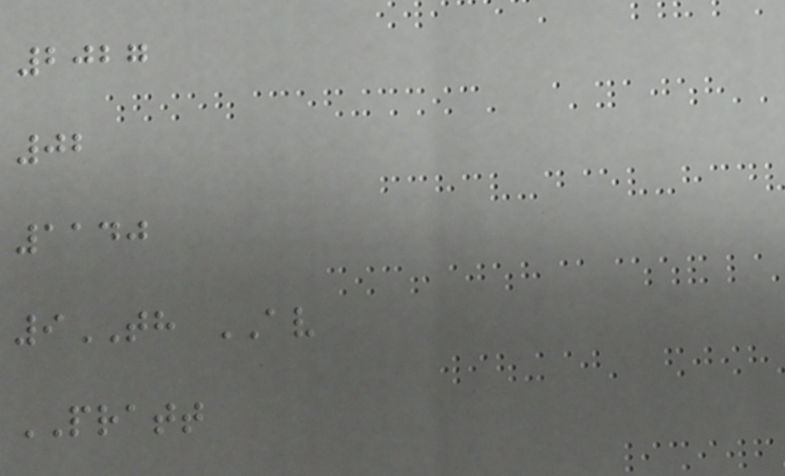2027
02
1140
9TH AV
PRATT
